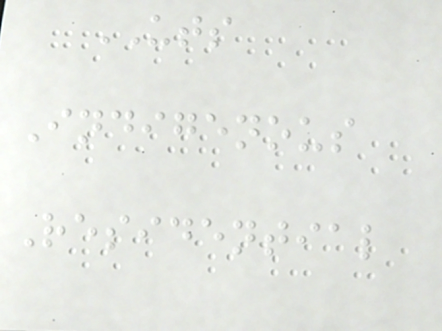UTS
Indigenous
Residential
